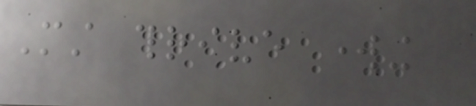Must thrive working
